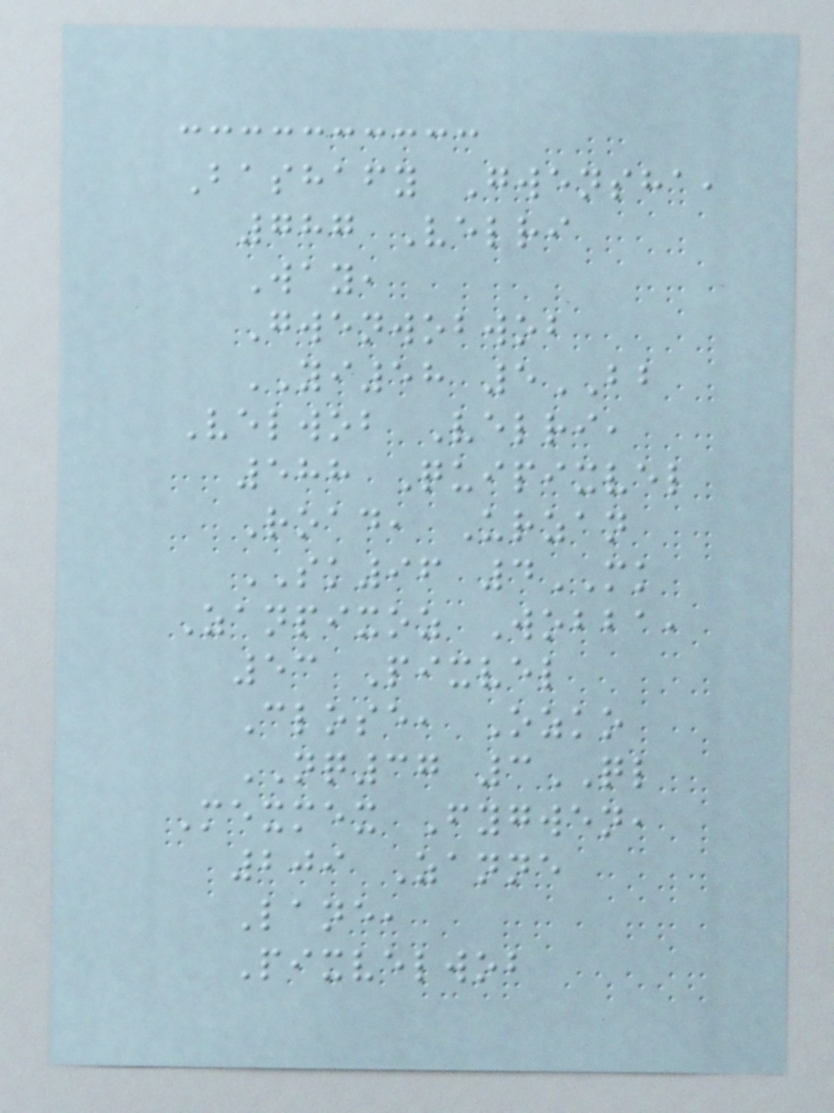Bashafy Gwensha,
787 Velri
Way,
Gwenwobwob
YI58 5BB
Velwob Velri,
588 Quipixvel
Road, Urzan
SK96 4MK
Zanpixoz Wobba,
53 Pixvel
Close, Ozko
NQ37 3QL
Mexmex Fygwen,
209 Zanne
Lane,
Pixvelwob
